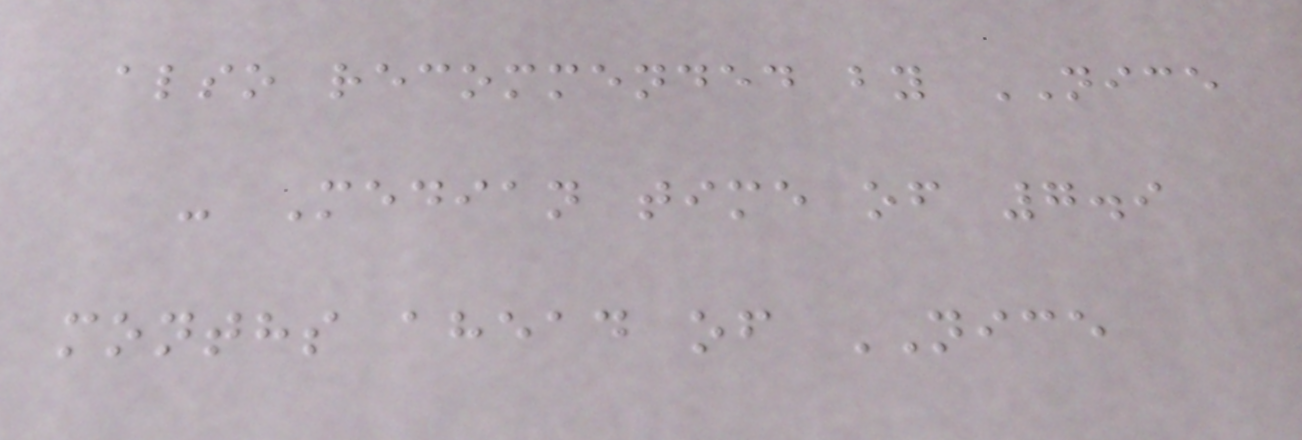also recommended by NICE
- Median time of 7.9
months ahead of NICE
